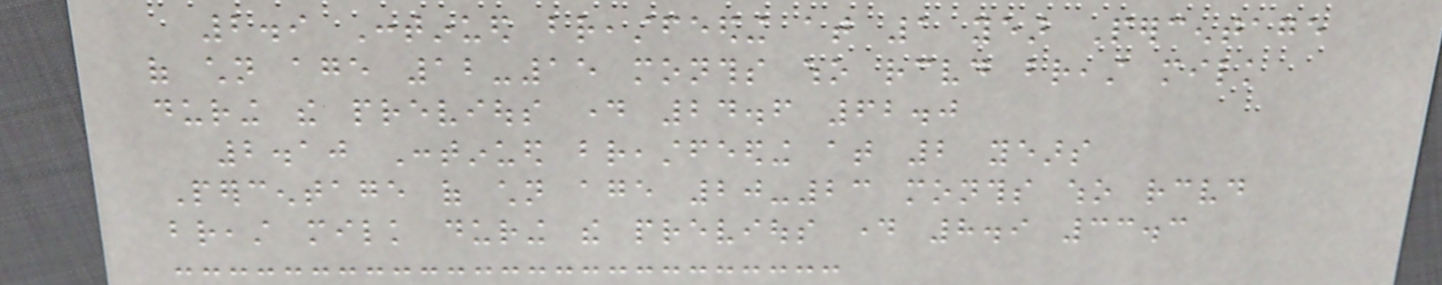2.9 Continued breastfeeding at 1 year Percentage
of children age 12-15 months who received breast milk
during the previous day 24.6 62.0
2.10 Continued breastfeeding at 2 years
Percentage of children age 20-23 months who received
breast milk during the previous day 8.9 33.3
